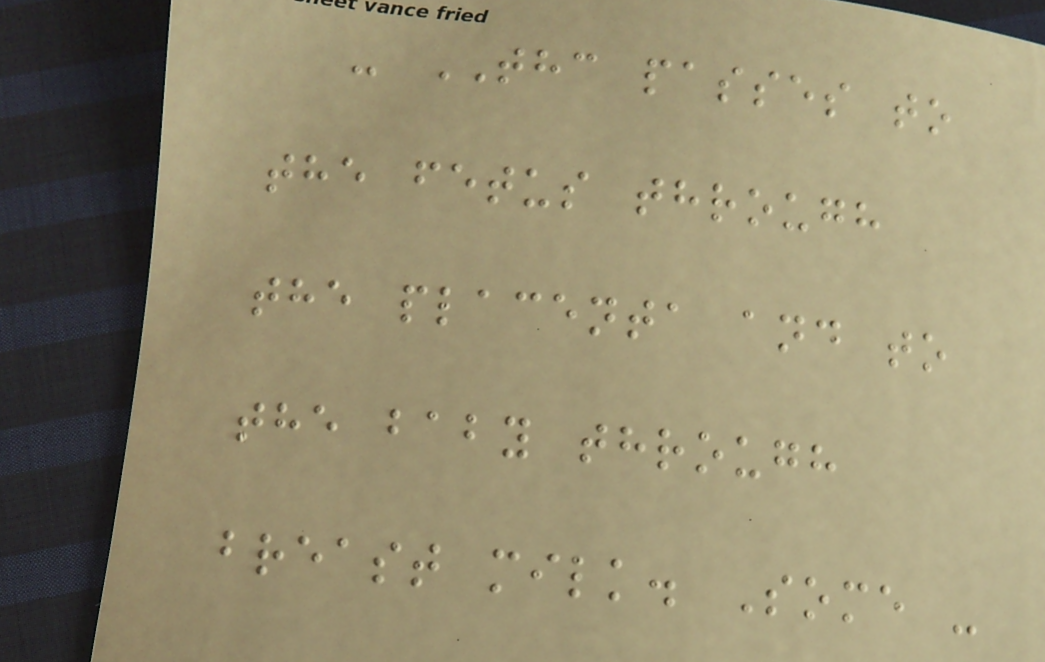- THC passes to
the fetus through
the placenta and to
the baby through
breast milk. Some -
